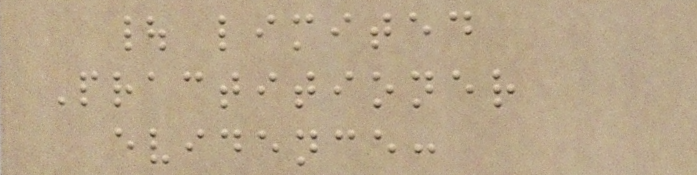| limited
Practitioner
evidence:
